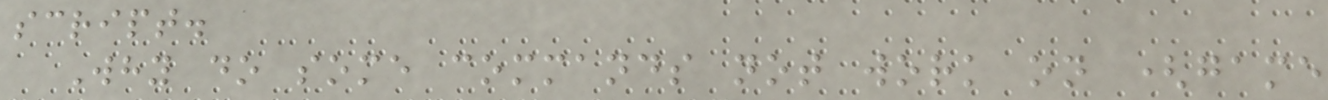script.
Why do some commands not work on (game
